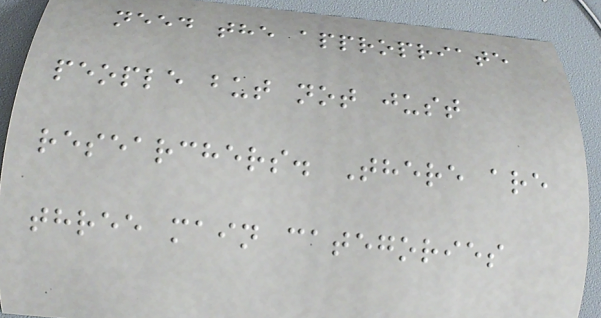need the appropriate
people but not just
researchers. There are
three main categories
